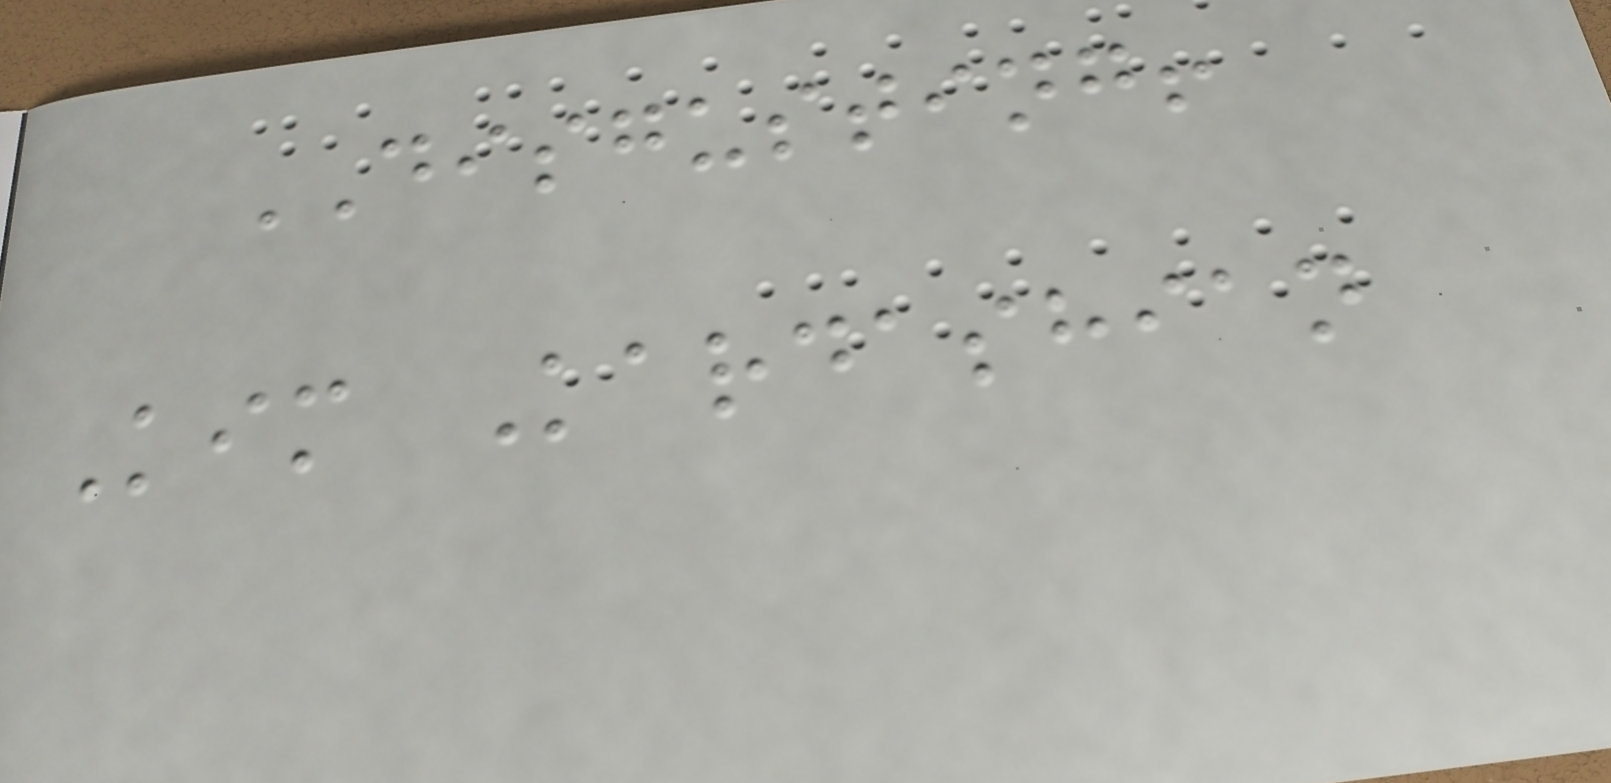DISGUSTING!
Kim Kardashian
